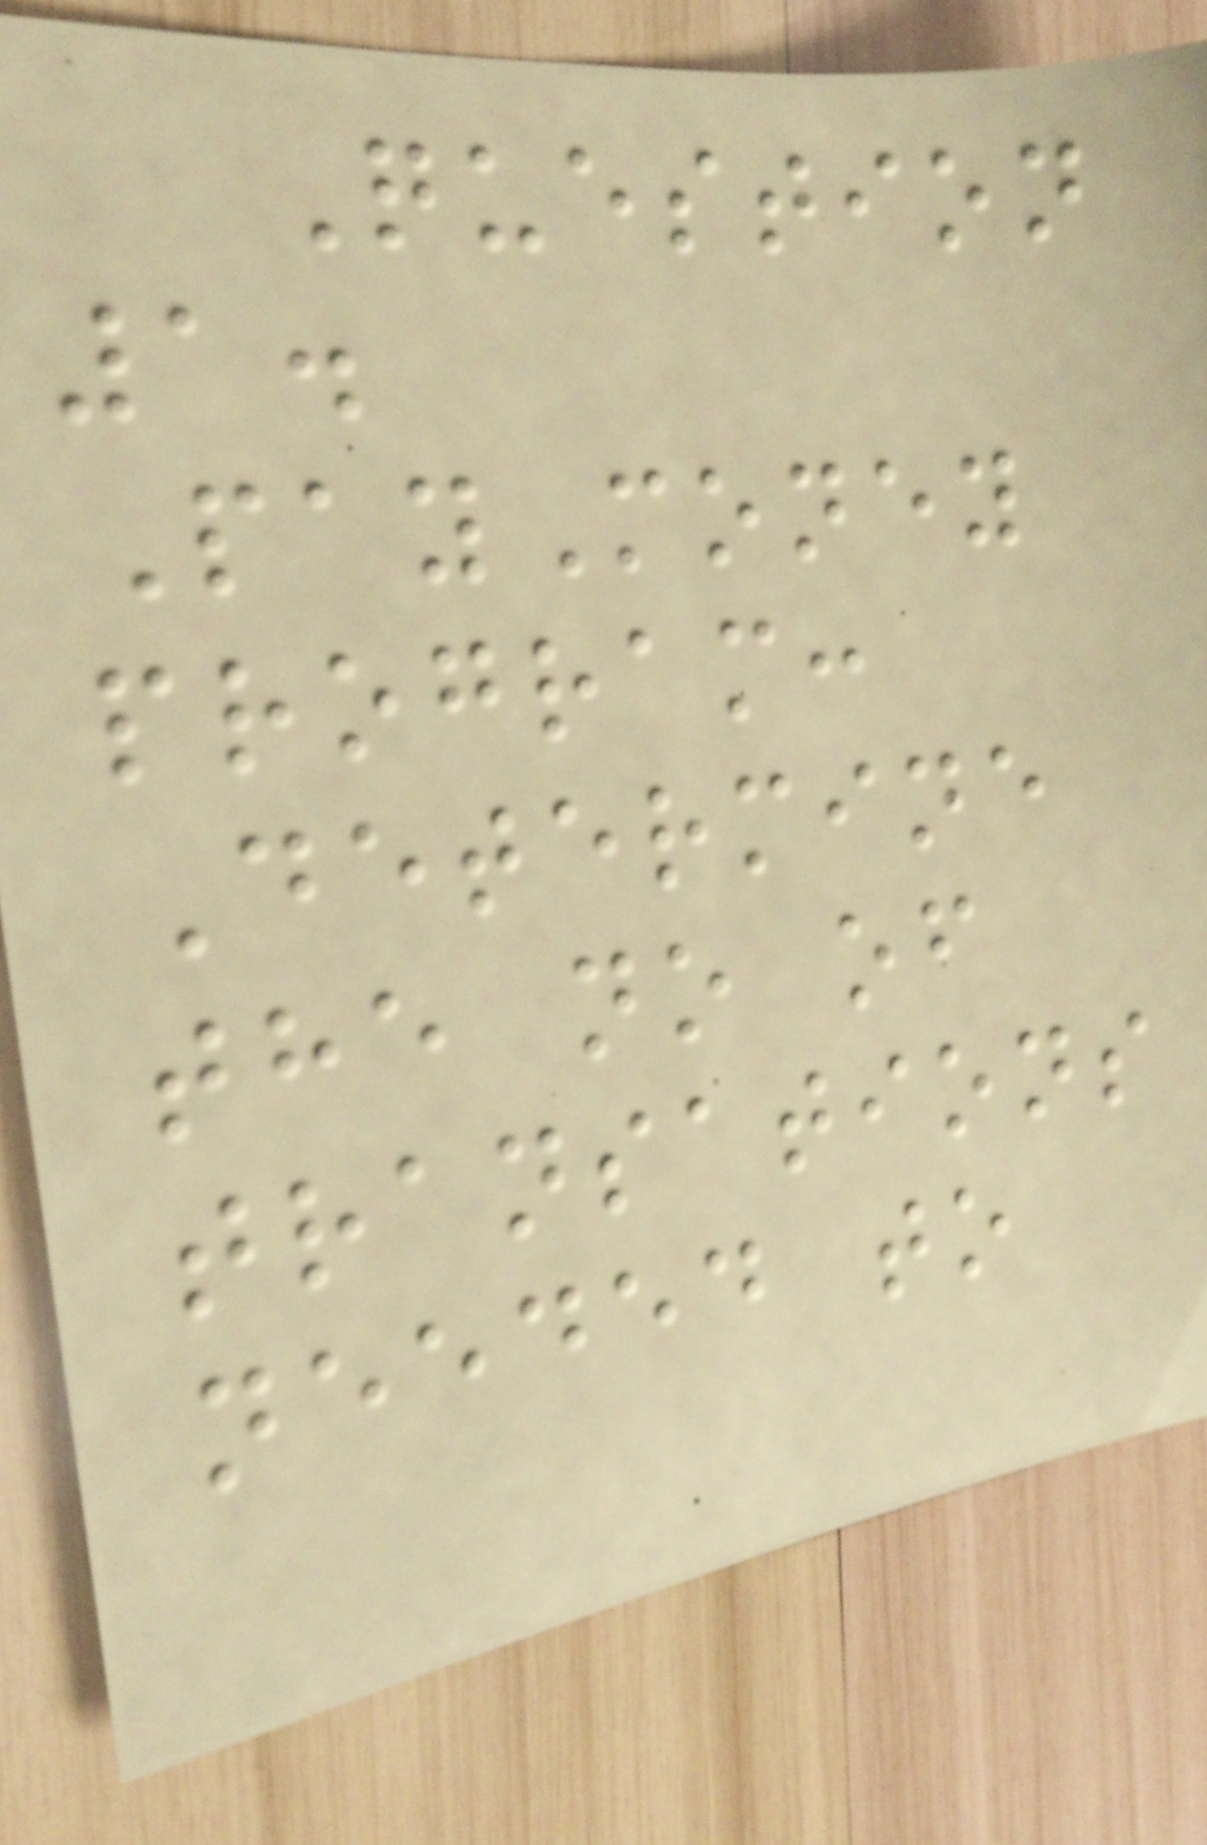Question
1.
PayMoney
program:
Determine
the no of
transations
needed to
